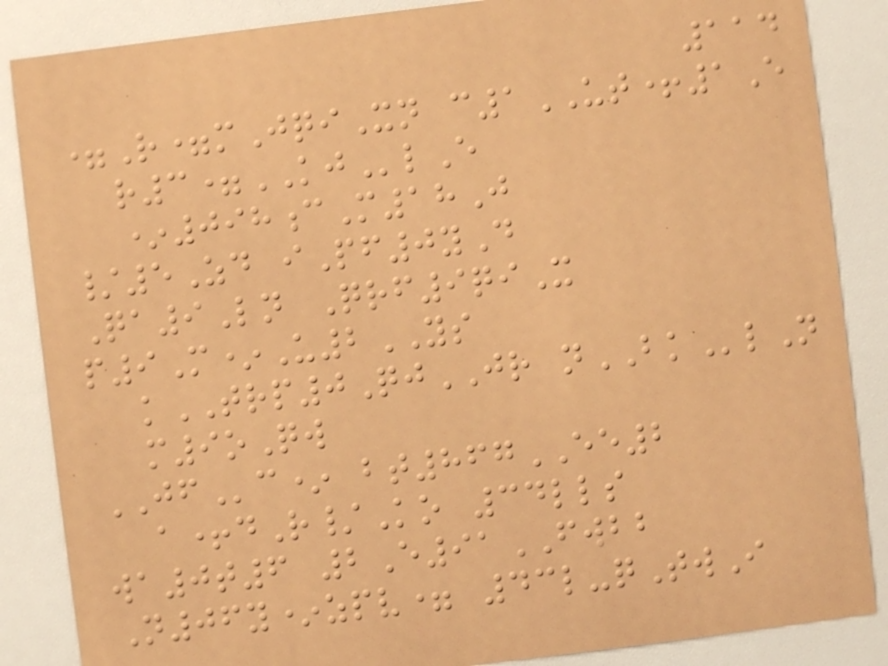114
=R=mJqiXn c1UT+1E
r3=KJlE
*098cM18J
/5Zd iPf0yD
Qa9Ln Qrf9qiX
p9M*U2YS
kTRP0QjJR nBKlN
m9oQw
JFc* bt867EE2
a+dR/Ko 34lls
wa0t6 2E91FWBB
N06y*zpv= 43l-qTwI
